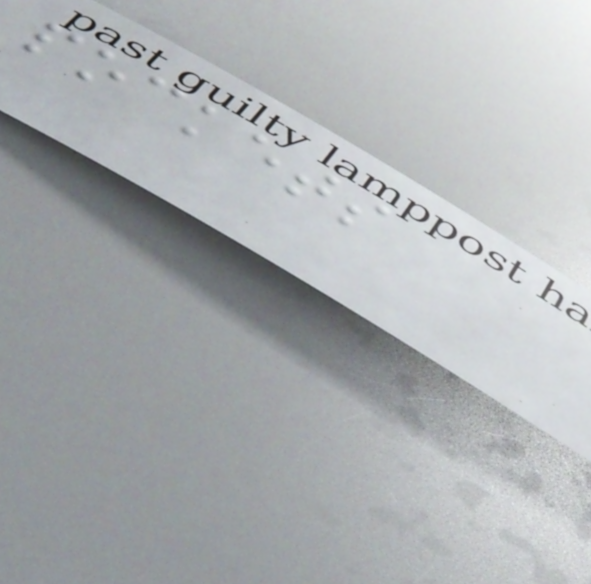pockets
